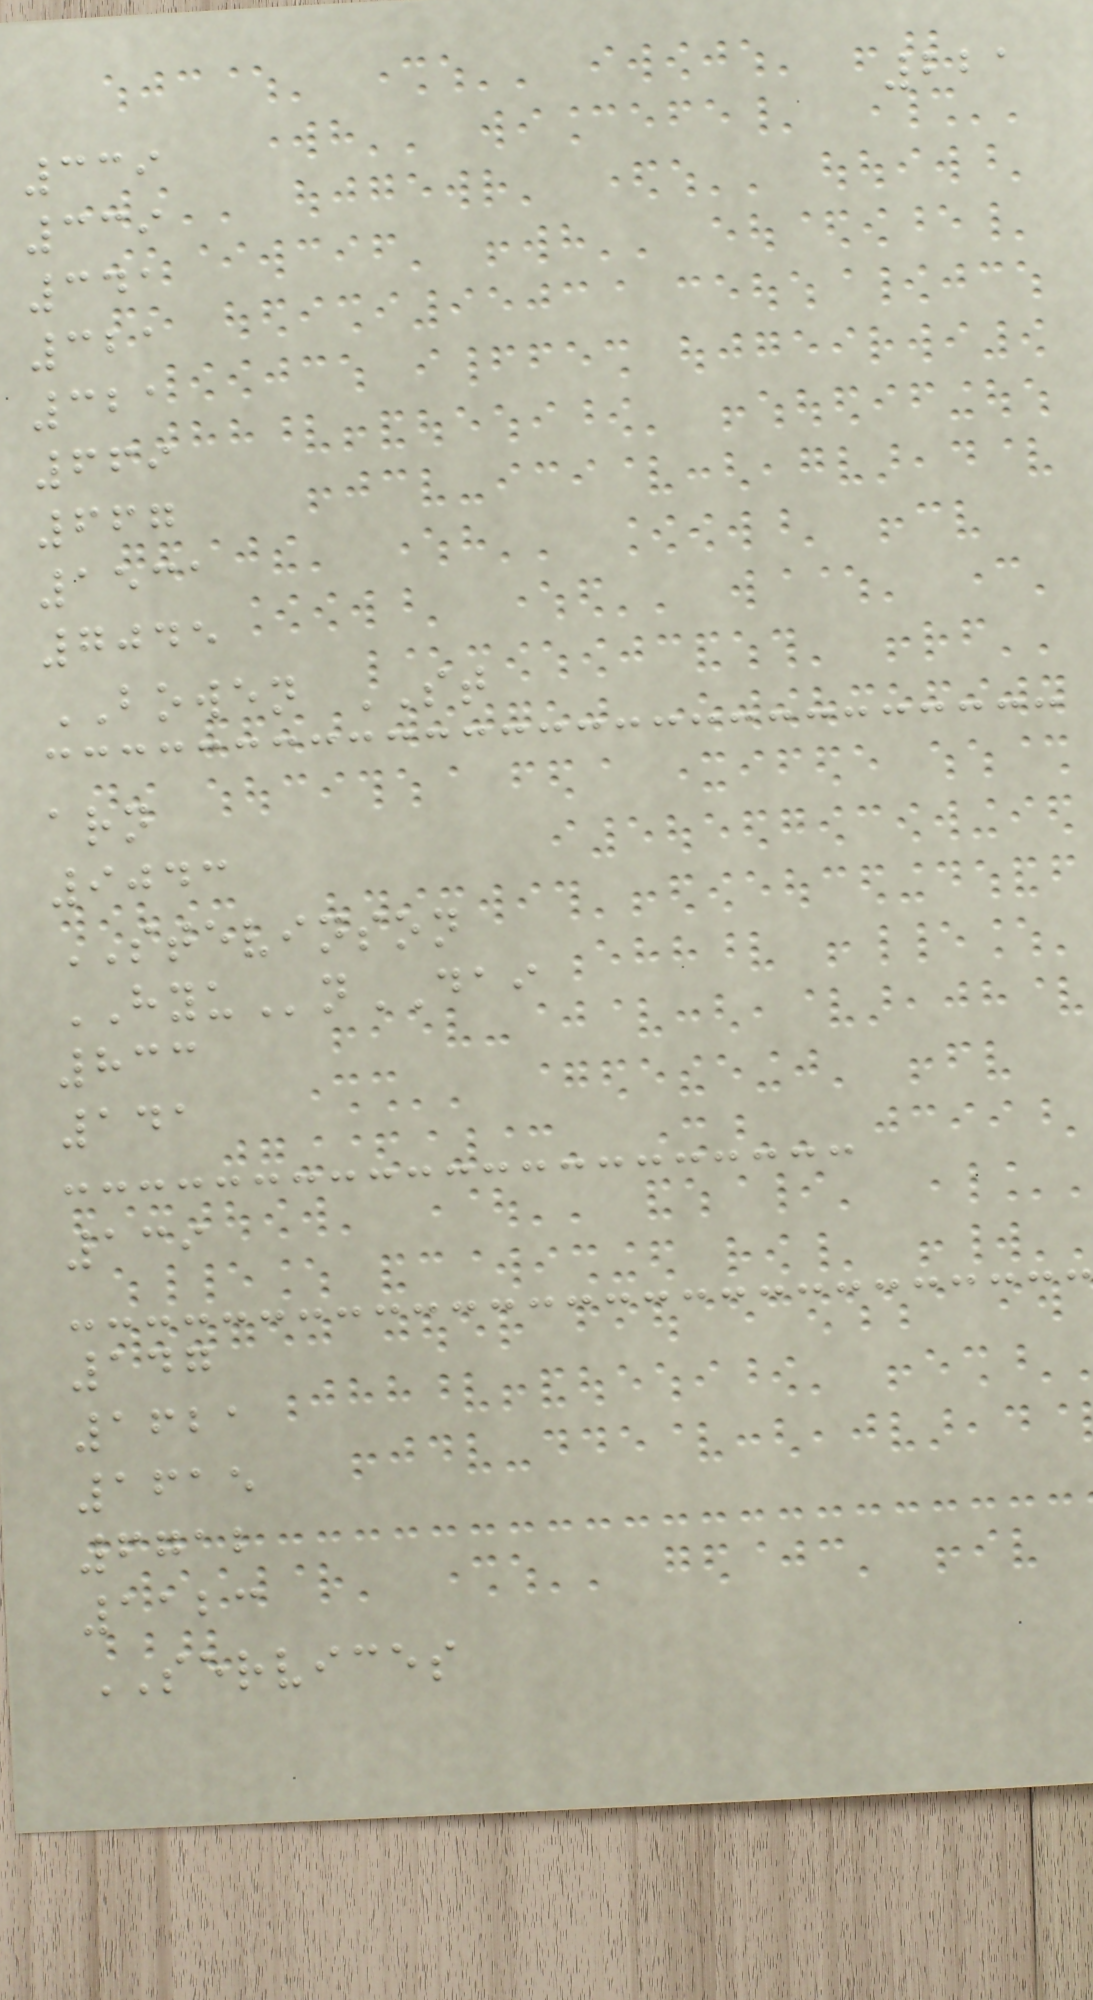221
339
339
341
321
321
669
667
1531
7045
BOWEN ST
arn
9043
STEVINSON
HYUnDAI
833
141
139
147
1621
1615
6712
1123
SERVICES
